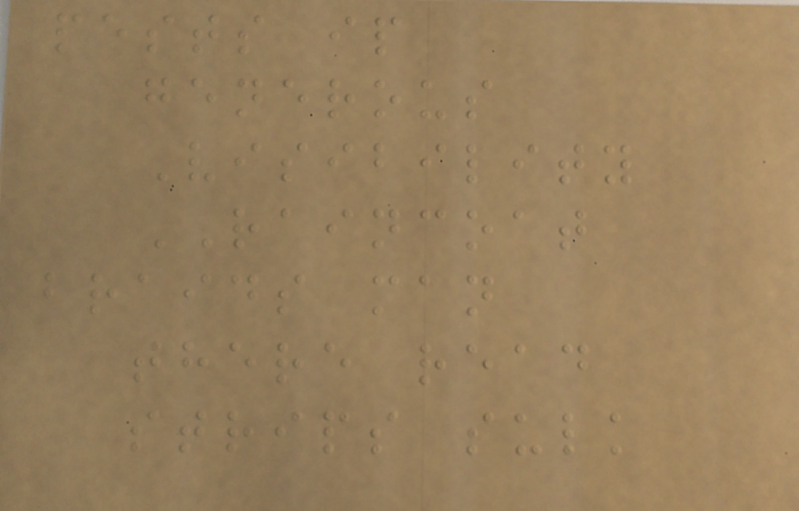pests ip
generous
Visibility
RAINCOAT
braids man
there read
strips sulk
